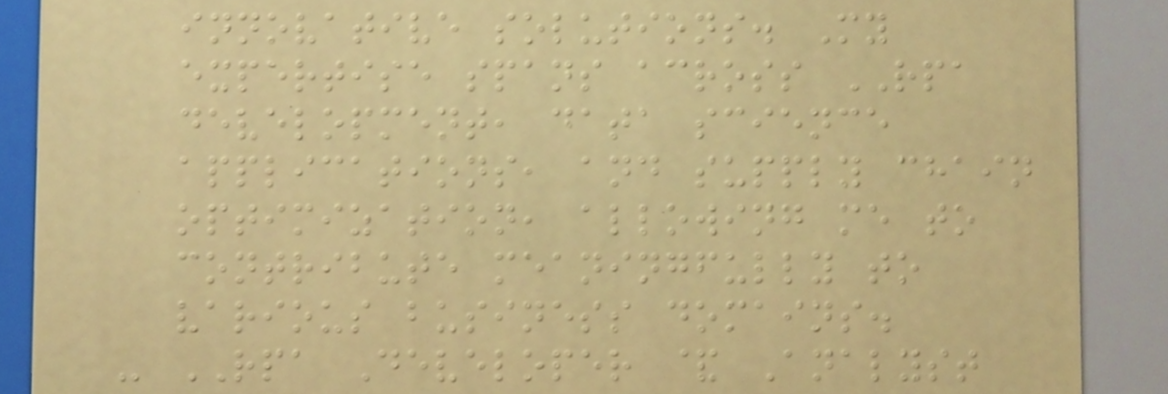innovative solutions. My
expertise spans across RPA
development, data science
applications, and supply chain
optimization, allowing me to
contribute meaningfully to
various business domains.
- RPA Developer & Analyst
